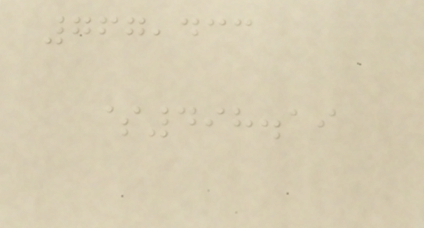767,433
$498.19
